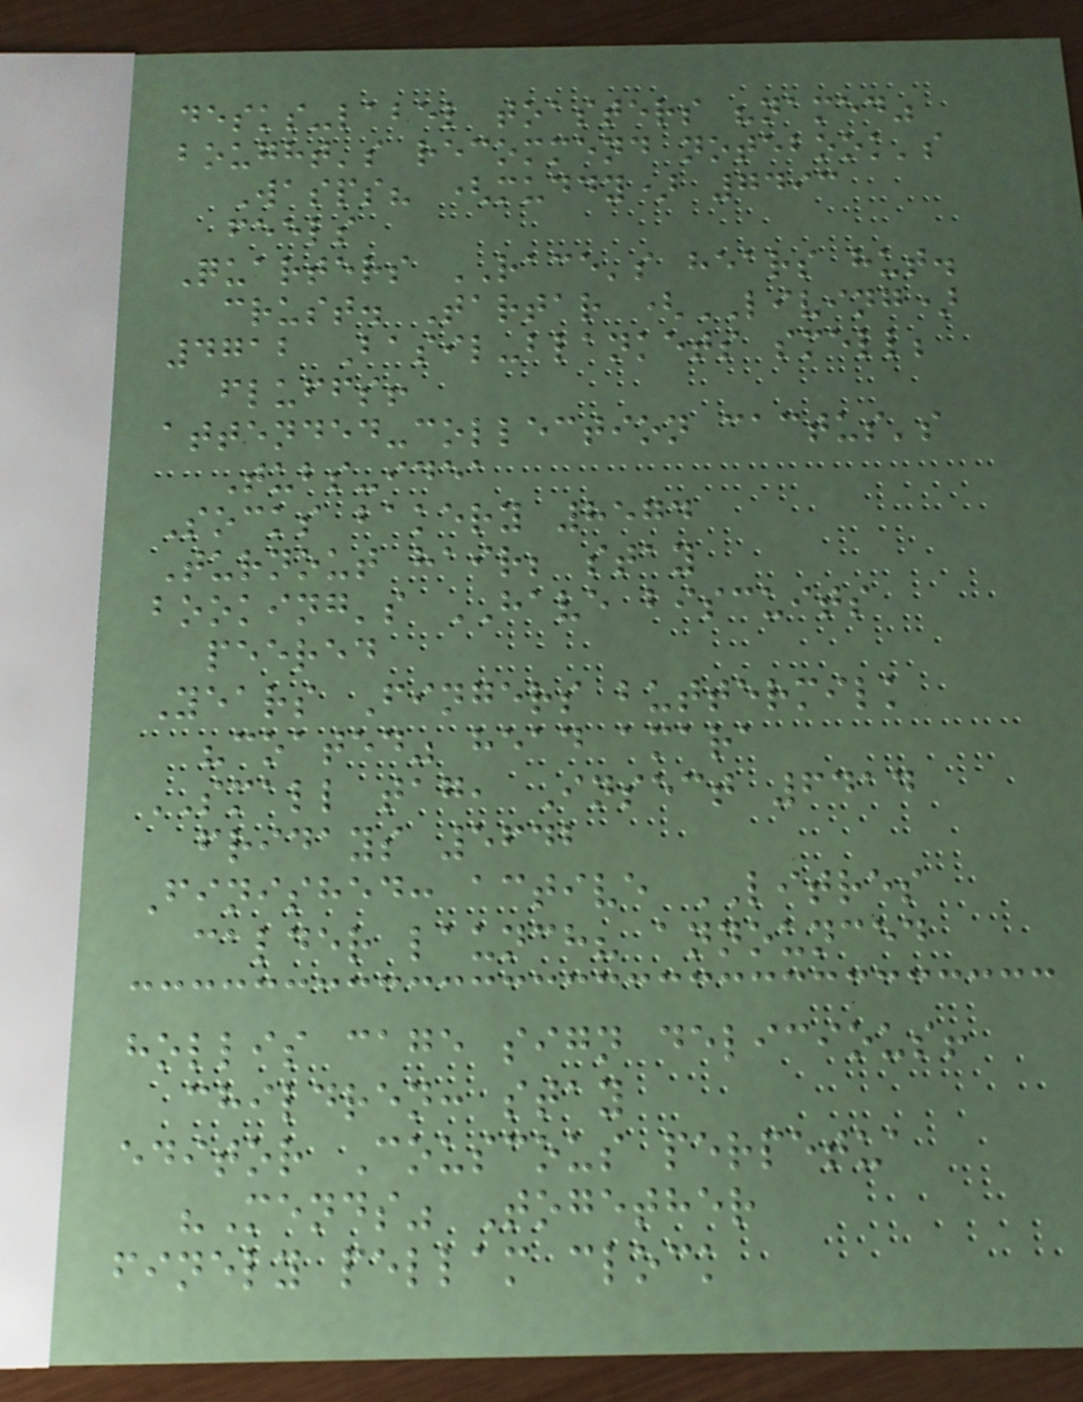desks-label toasters "named"
bought's recommend notebook's
Wasps? (muddy) 7493
feels
Quarters RACE's hears hut.
crust. Tartar (LIVING)
4712 Basil-blankets smell;
fluffs!
attended-collection cactus's
Tubs-idea
Socks bakery 8574
Turnout hair; stay
booking's HAVE biscuits
peered
Years Fingers buttermilk
"coated" head amara
SMALL tag, Insect 6414
fridays 5642
Finished: active LITRES
calder launch? announced
hollis cage sign delicious!
children: stay
editor Couscous perpetua
"Mends" Together
finely pellam clock
